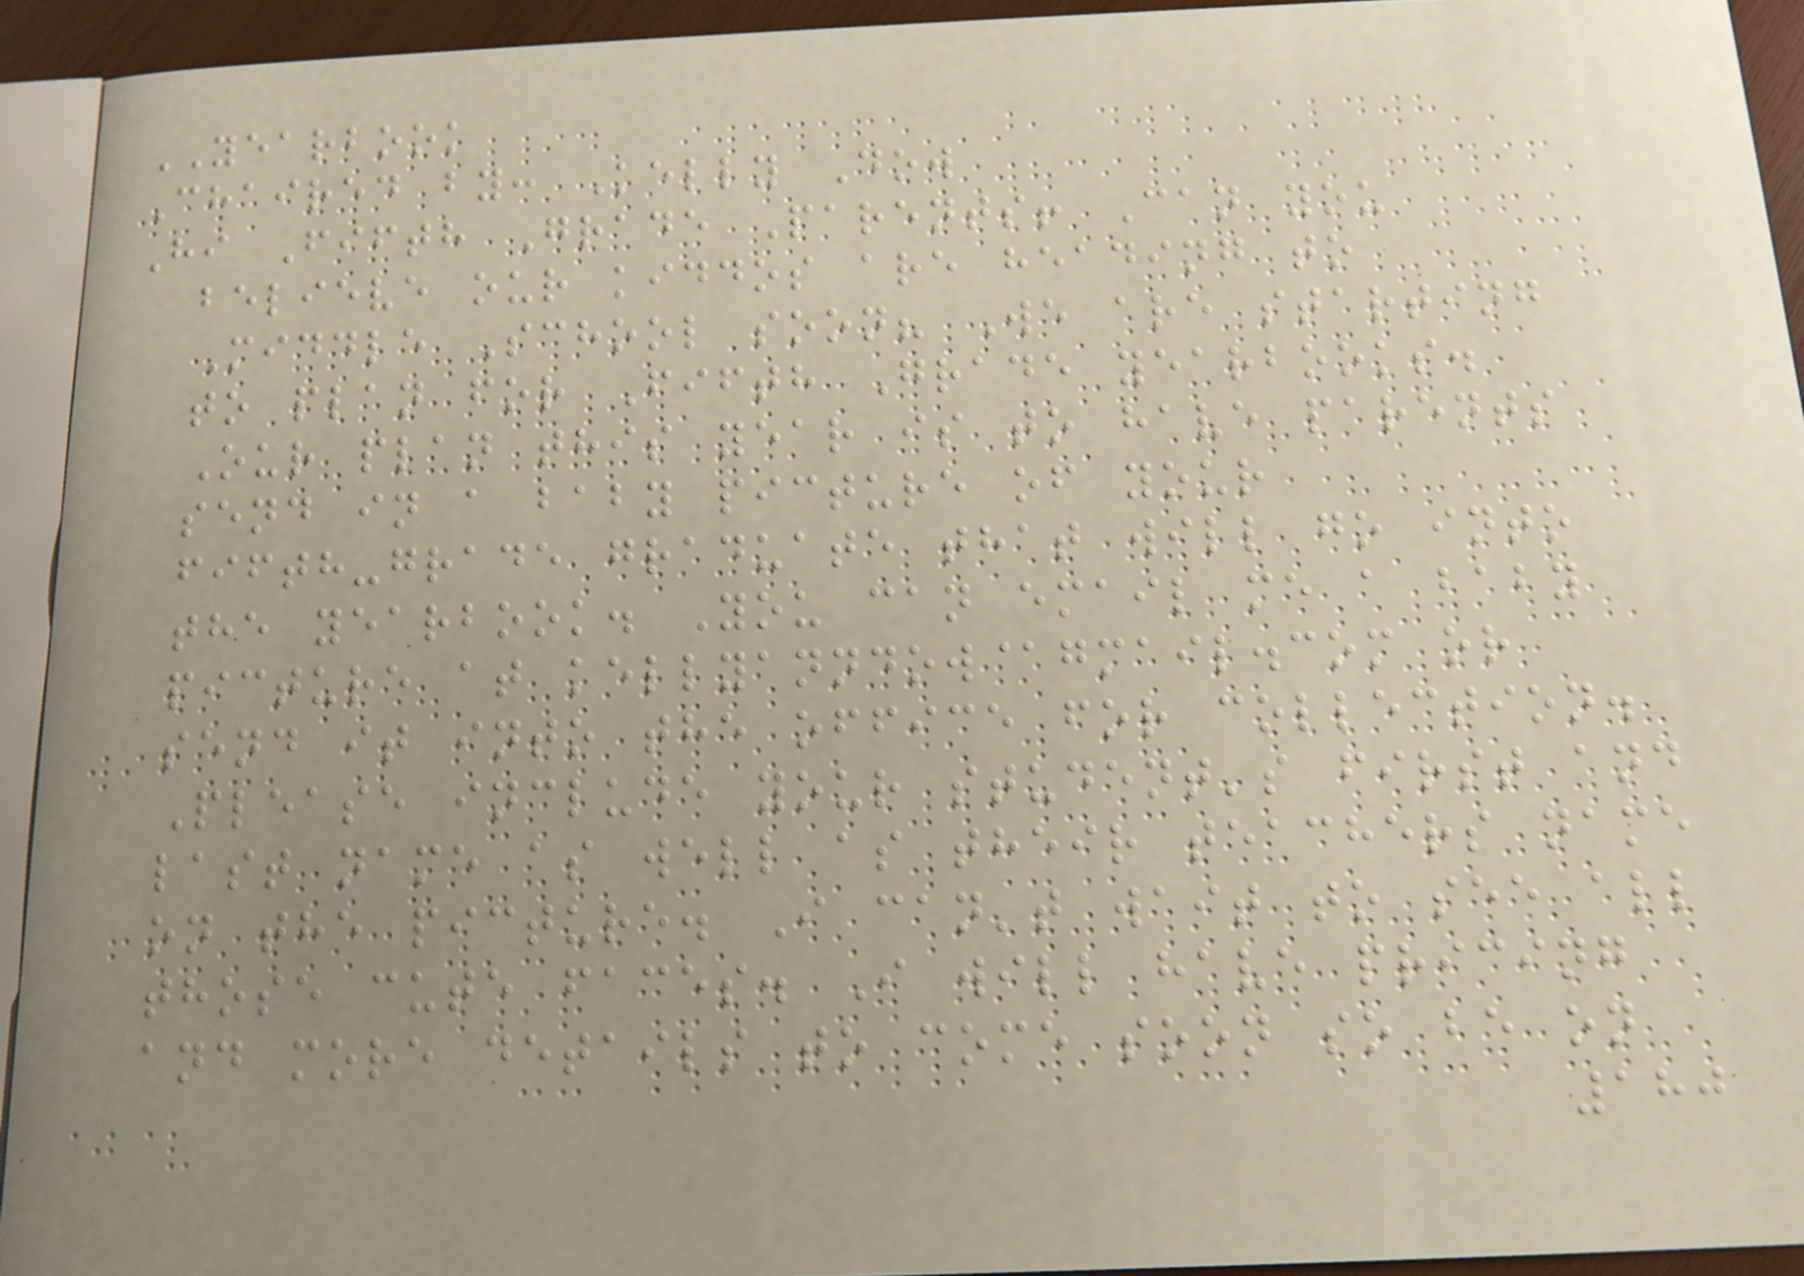YEARBOOK
Chaired by: Kelly Dow
Hi Fifth Grade Parents! Can you
believe our kiddos are heading to
Middle School soon? We are starting
to plan for Fifth Grade yearbooks.
Our plan this year is to have parents
send in a baby picture of your
fifth-grade graduate that will go into
the yearbook. You can email me a baby
picture at kellyanndow@gmail.com or
send it into the office for collection.
Please include your student's first and
last name as well as their teachers name
on the picture. I can't wait to see all
those cute faces. I will have pricing
and more details to come soon so be on
180
